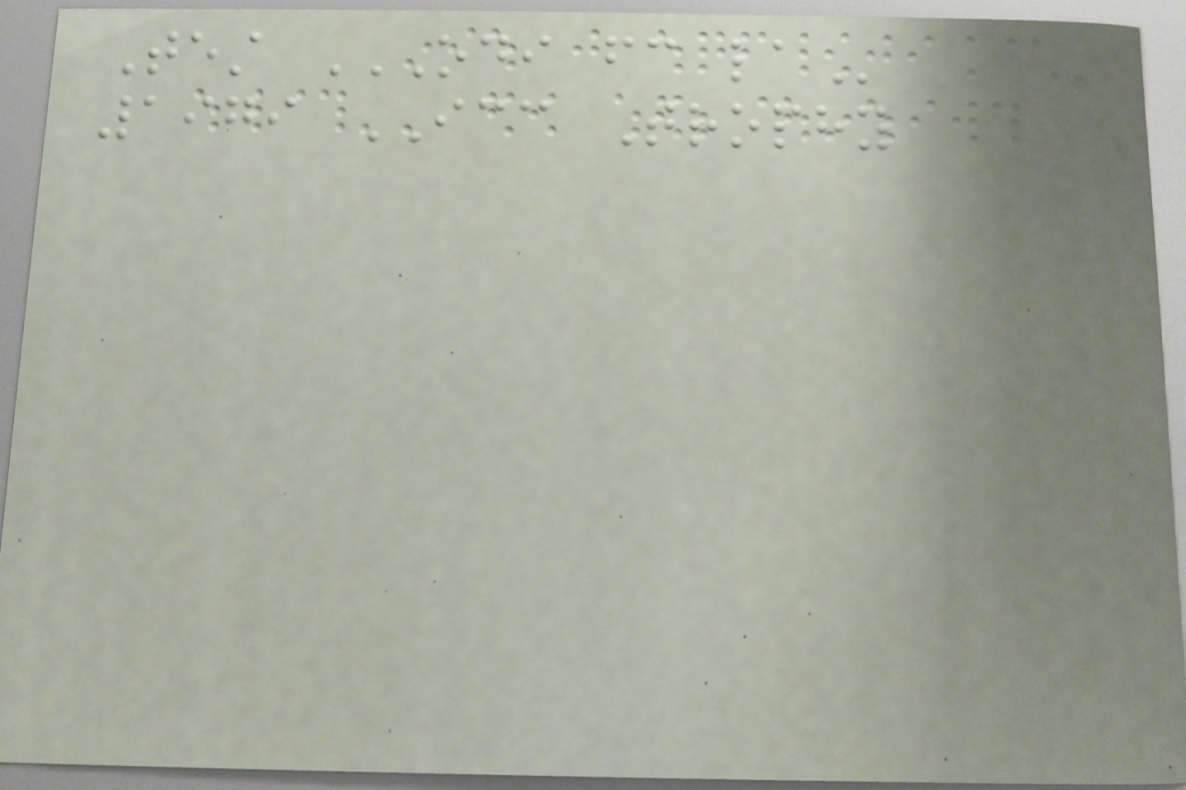Test ODI FC LA
1979 ICC Trophy
